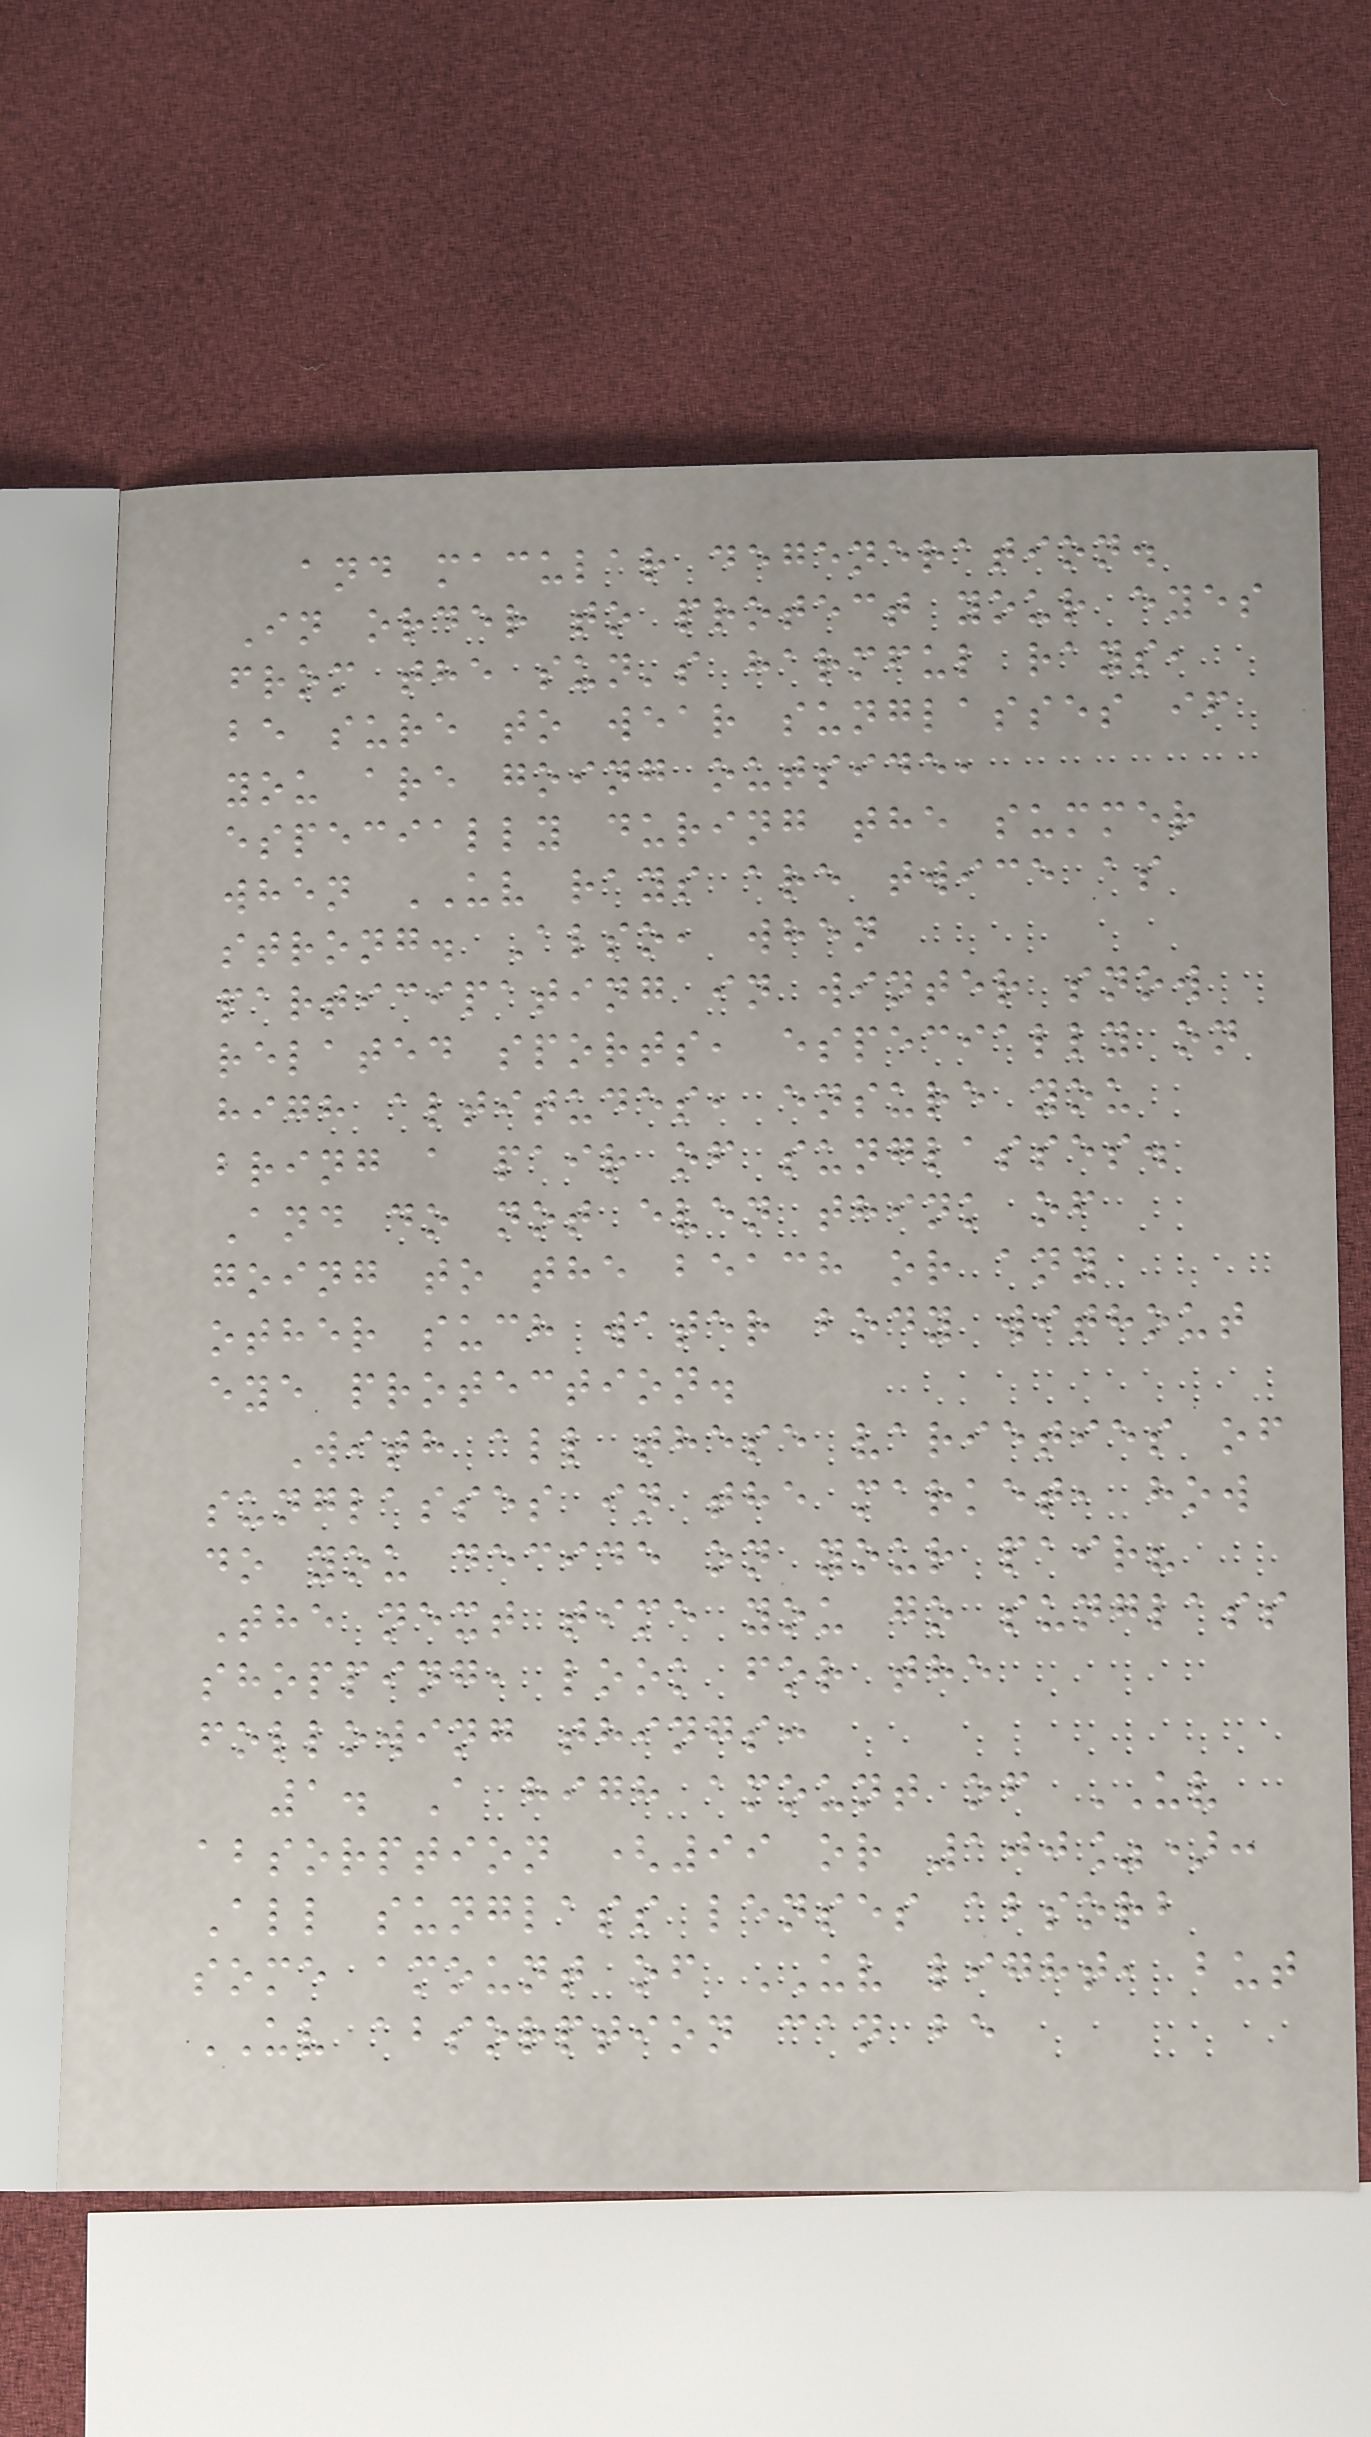and macular degeneration.
In order to protect your eyes
from the sun's harmful rays,
be sure to wear sunglasses if
you are going outside,
especially during the summer
when UV rays are twice as
strong. Also, when
participating in winter snow
related sports, especially on
high altitudes, ensure you
bring a pair of sunglasses.
And do not even think of
going to the beach or any
other such water body without
eye protection.
With all these varieties of
sunglasses in the market, how
do you decide on your pair?
The next time you go sunglass
shopping, look for the
following things:
1. A high amount of UV
absorption (99 or 100%):
All sunglass lenses absorb
some amount of UV light, but
UV absorption can be
